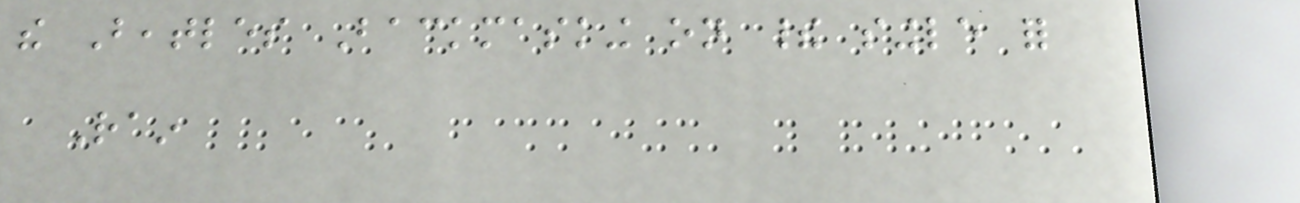the Beatles Backmasking on their single for
Rain
